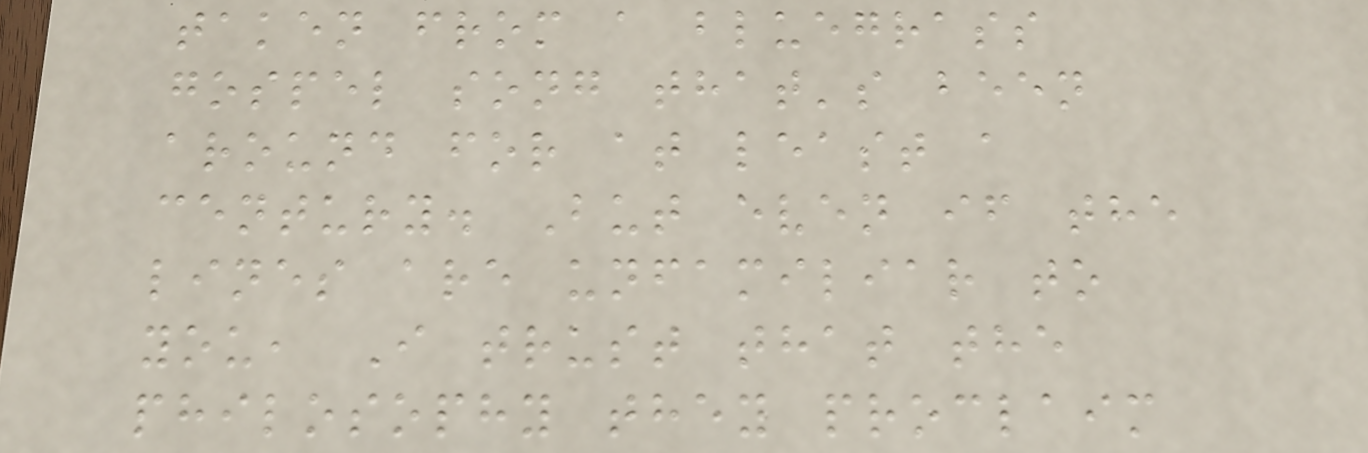taken from a bluegrass
gospel song that's been
around for at least a
century. But even if the
lines are unfamiliar to
you, I trust that the
philosophy they proclaim
